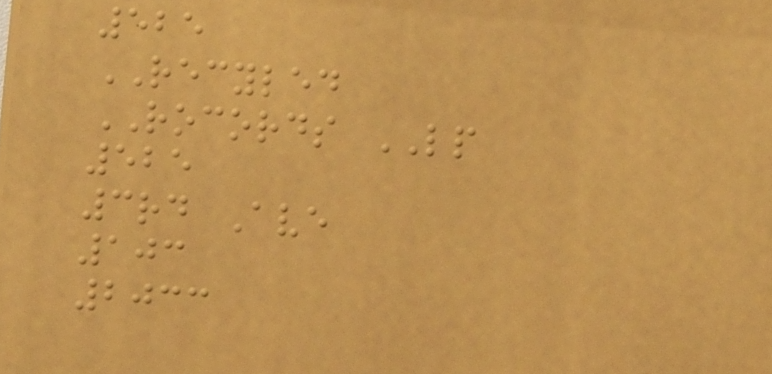525
RECYLED
ROCORDS LP
525
3rd Ave
103
2033
